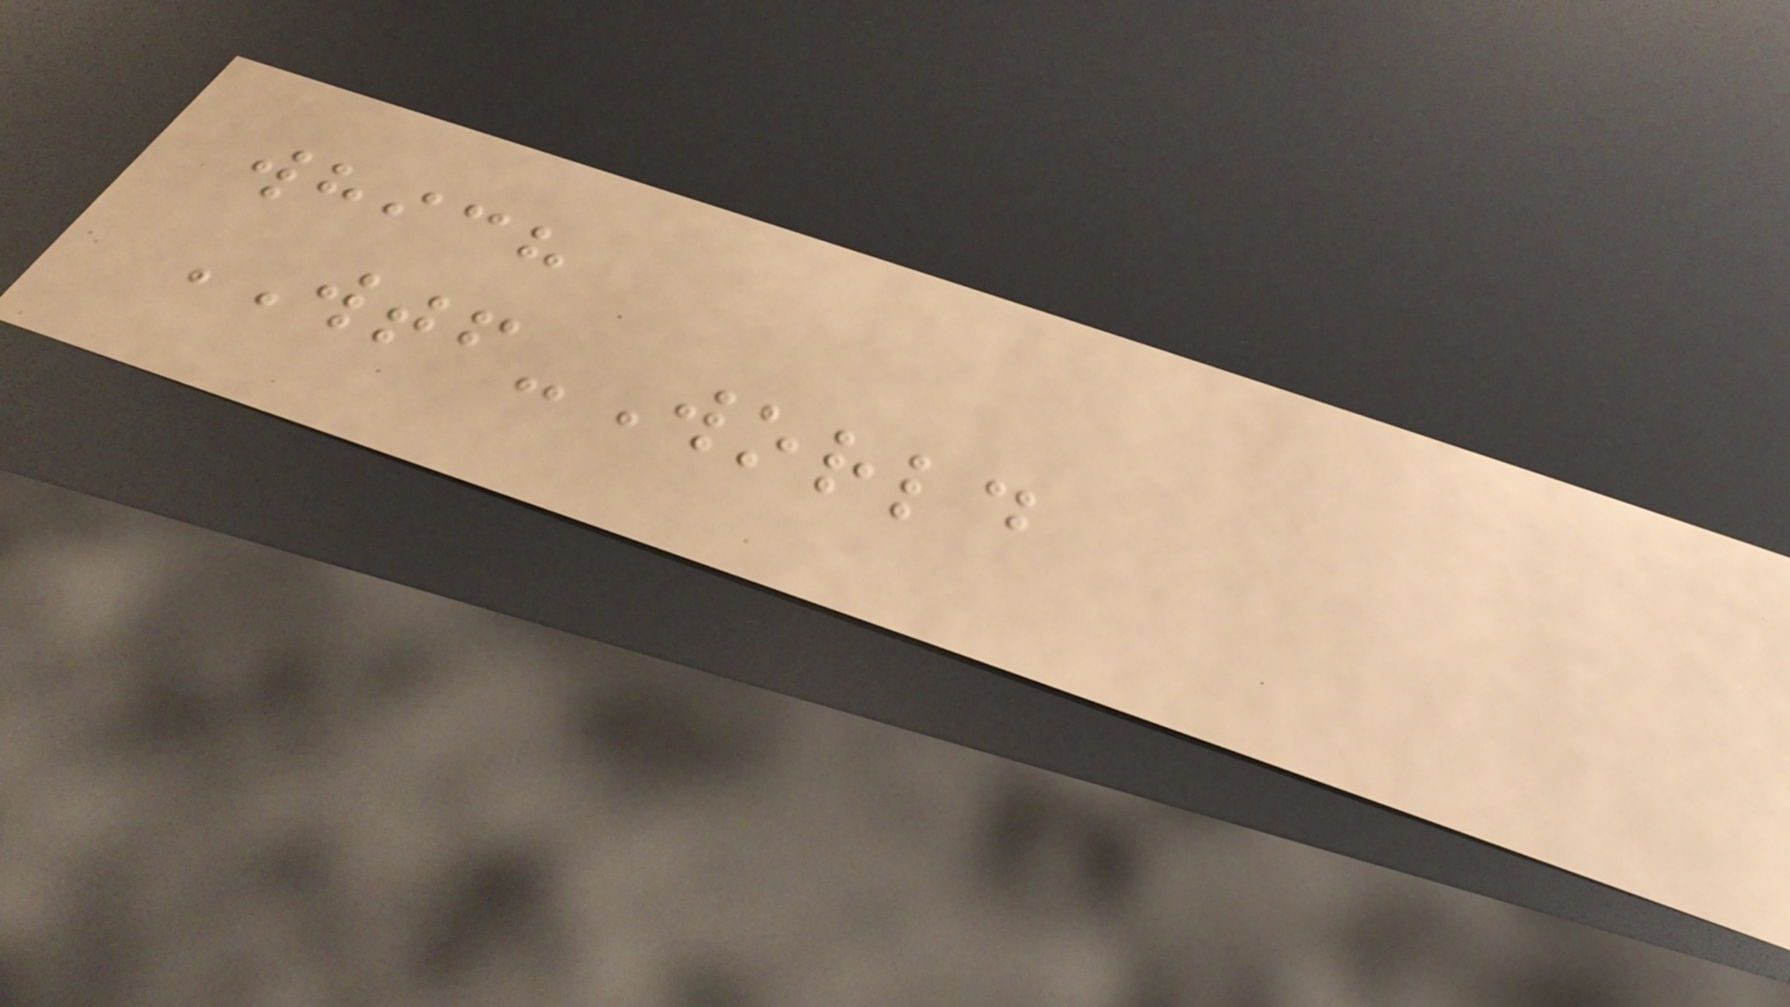which
WTF-World
